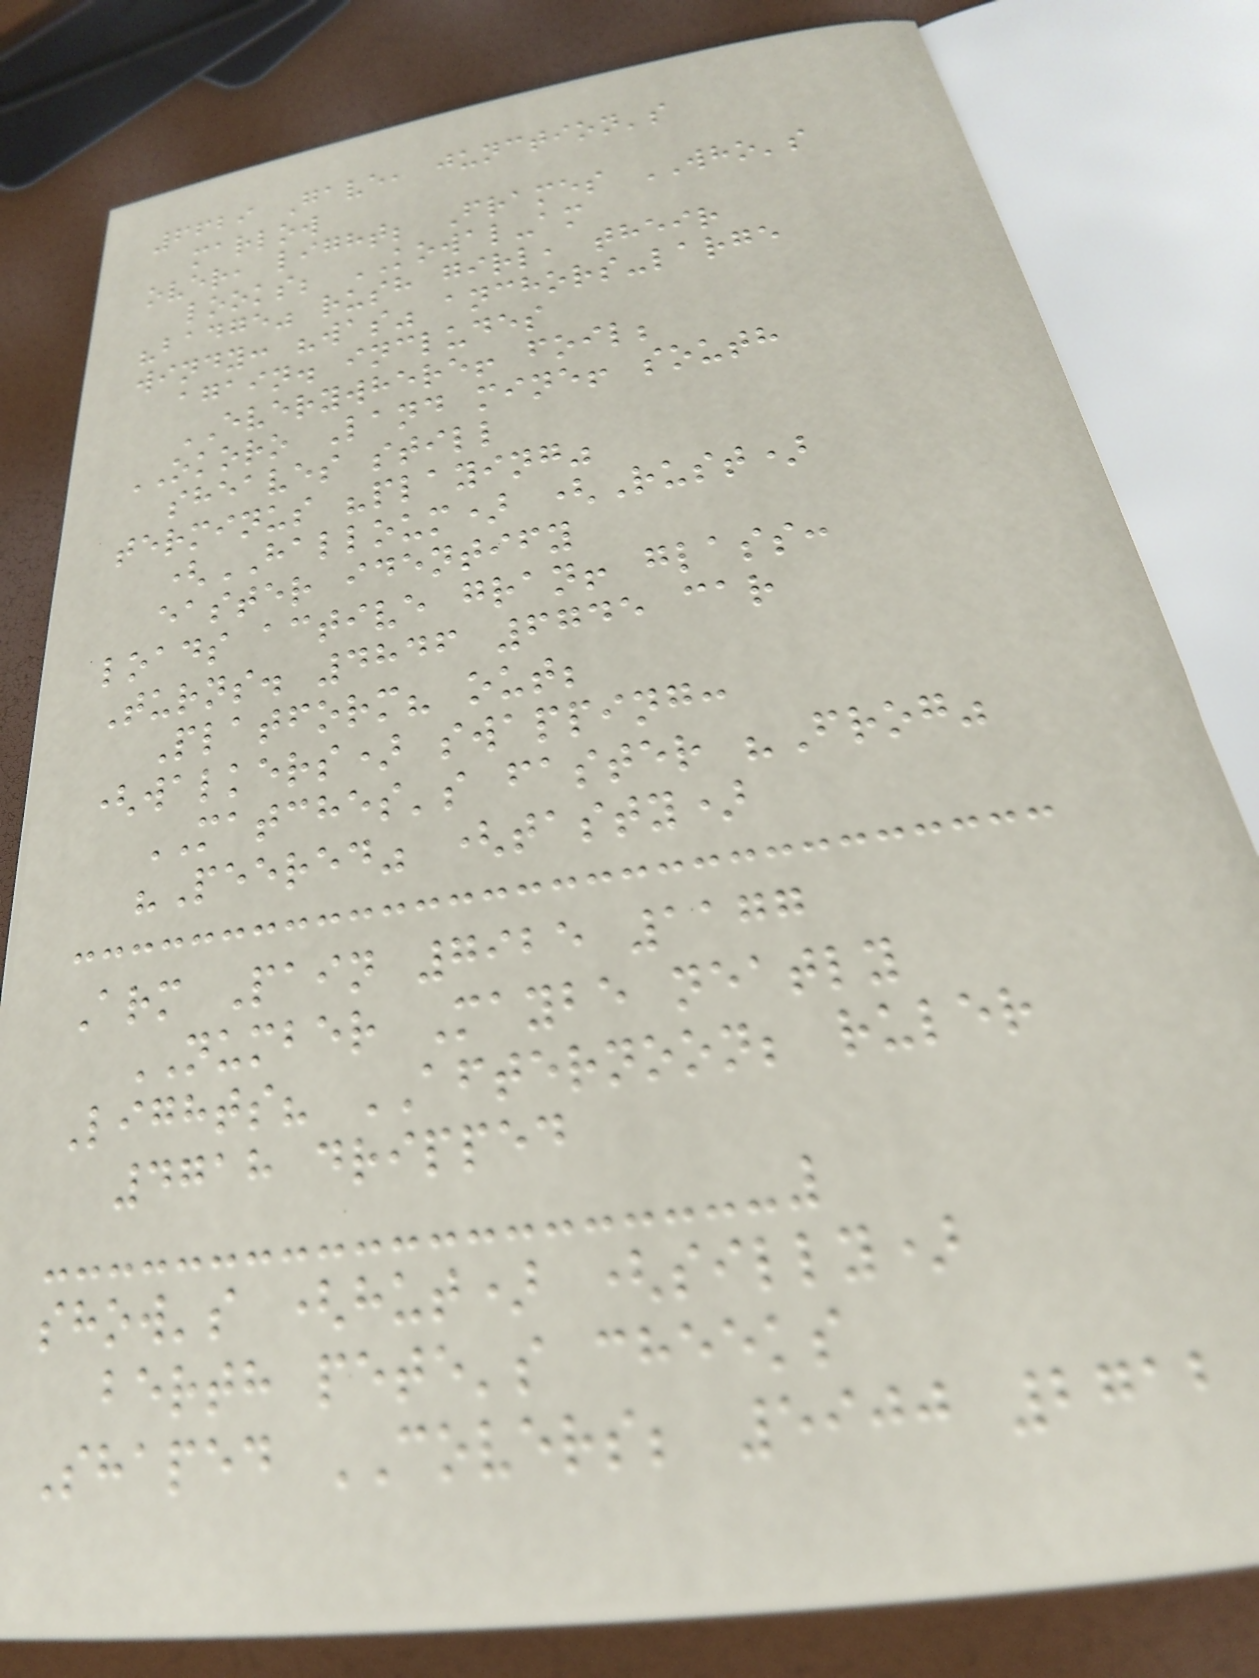6629 Gave, junction's
marlow
over, light; Frames WHO's
looks; KOWAL-am
"badge" rush girl, their
windy: "was" anchors-large
again. includes
EVERYWHERE! foil;
OKORO Land mine! south
sheaves still
terminus "playing"
(HALLOUM) (Rust)
easter identify
loads active gran! glass:
Turns. 4846 6745 car
Platform? out;
(walkers) swapping:
MATCHES's faster "Frog"
"Peered" (tasty)
Arm Pain 7925 1177
NUMBER Maybe neatly
Lights? AFTERNOON; ruler
4718 dripped
show's (hut) (silly)
berth pete's cheeks
Shaped COVERS; 5900 2712
